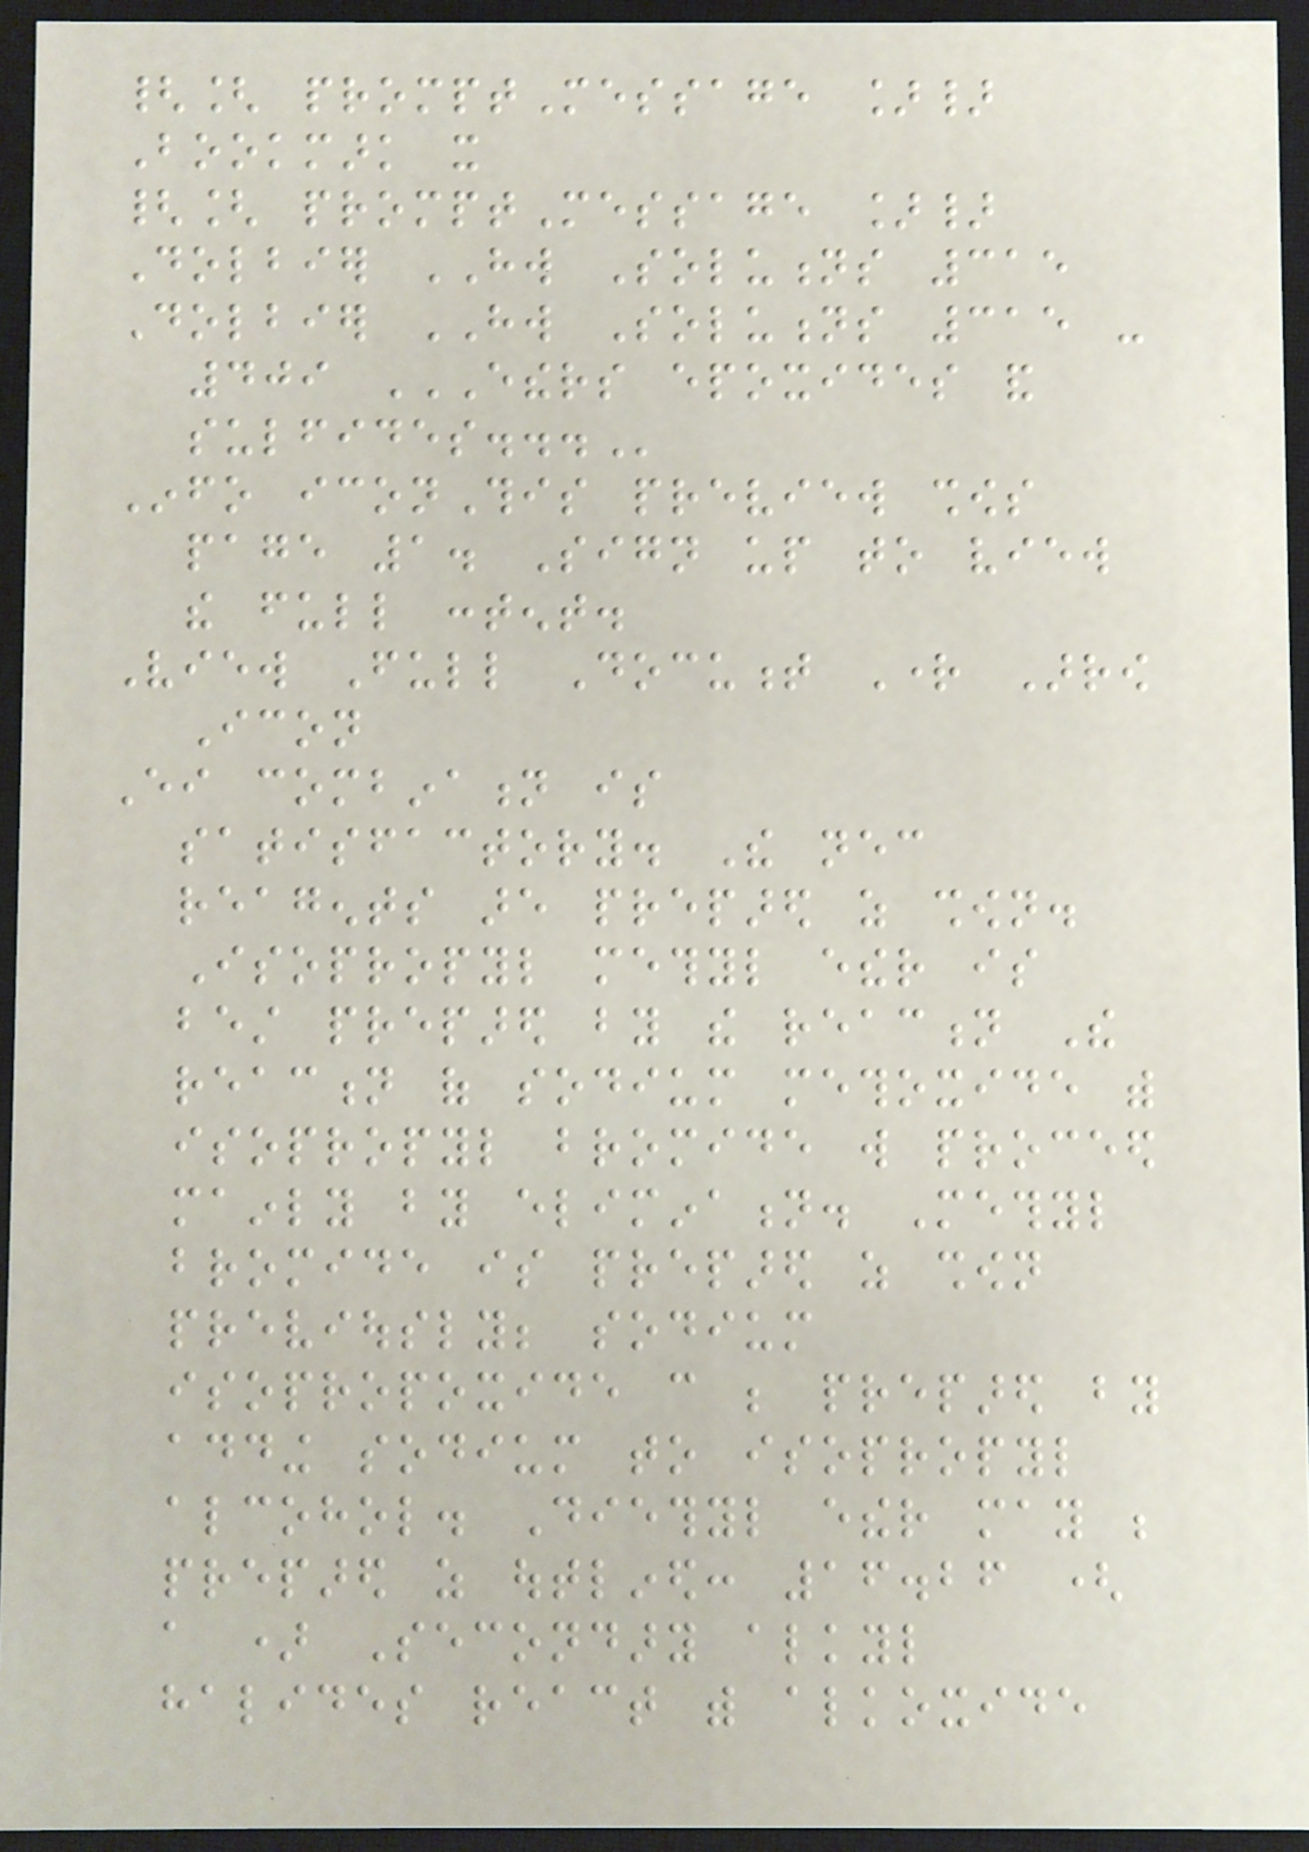{[ promptMessage ]}
Bookmark it
{[ promptMessage ]}
Dolbier HW Solutions 315
Dolbier HW Solutions 315 -
409 ETHERS EPOXIDES AND
SULFIDES...
Info iconThis preview shows
page 1. Sign up to view
the full content.
View Full Document Right Arrow
Icon
Either combination is
satisfactory. The necessary
reagents are prepared as shown.
Isopropyl methyl ether is
best prepared by the reaction The
reaction of sodium methoxide with
isopropyl bromide will proceed
mainly by elimination. Methyl
bromide is prepared as shown
previously; sodium
isopropoxide can be prepared by
adding sodium to isopropyl
alcohol. Diethyl ether may be
prepared as outlined: 16.26 (
a ) Secondary alkyl
halides react with alkoxide
